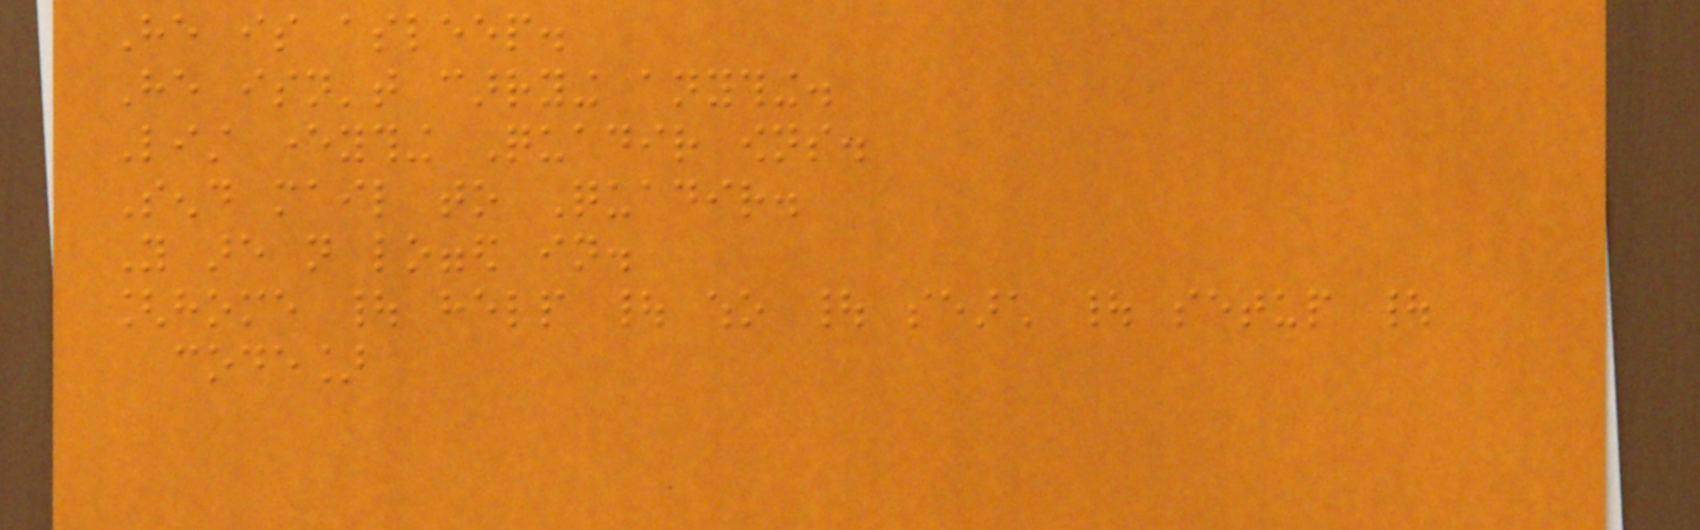He is asleep.
He isn't carrying anything.
List everything Quadir owns.
Send mail to Quadir.
You are not logged in.
[home | help | who | search | setup |
code]
